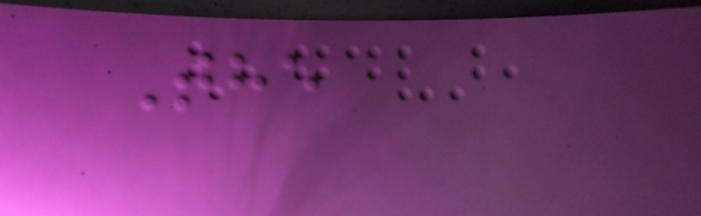The
